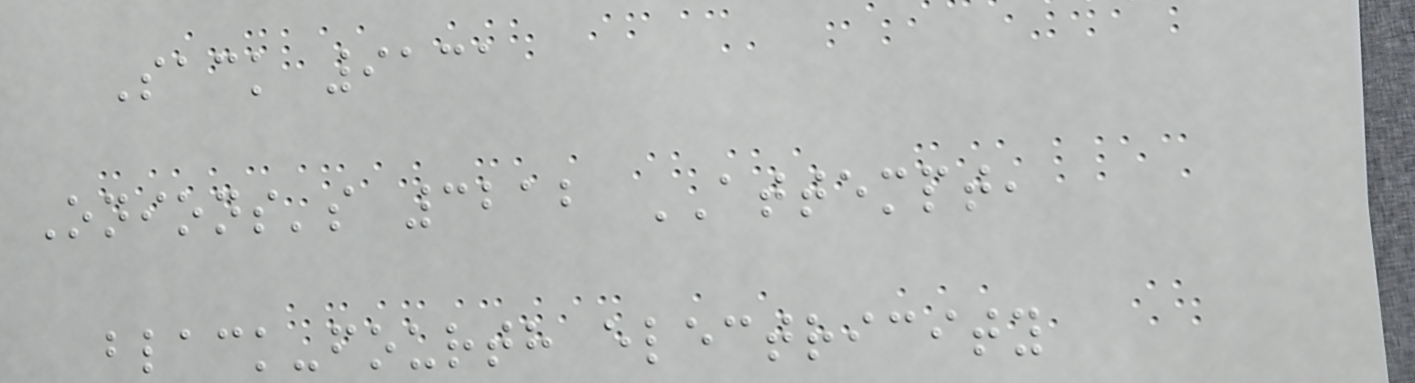Sack 9131
Onions's 3212 ATTEMPT,
black-fourth electricity
